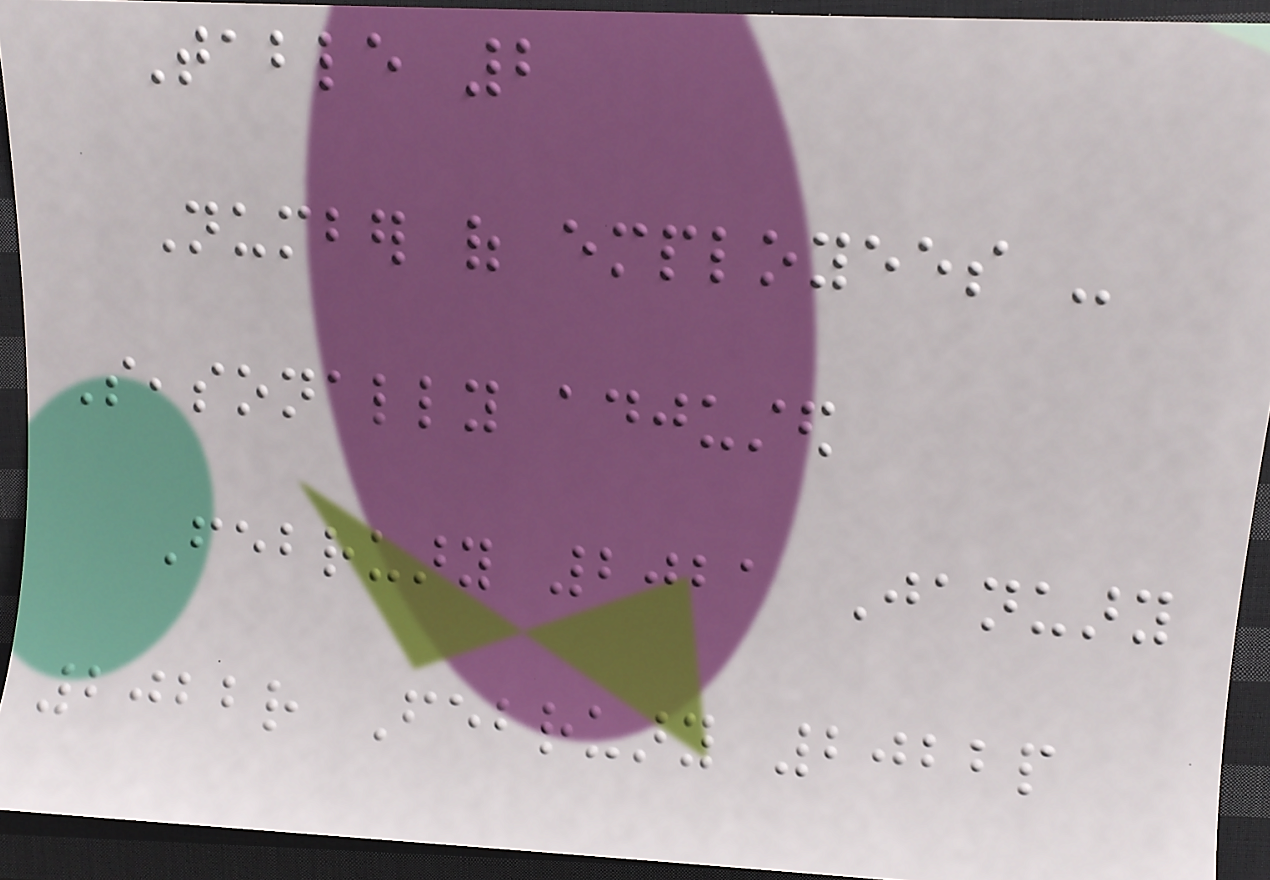Table 2
Number of employees -
Seasonally adjusted
February 2021 January
2022r February 2022p
